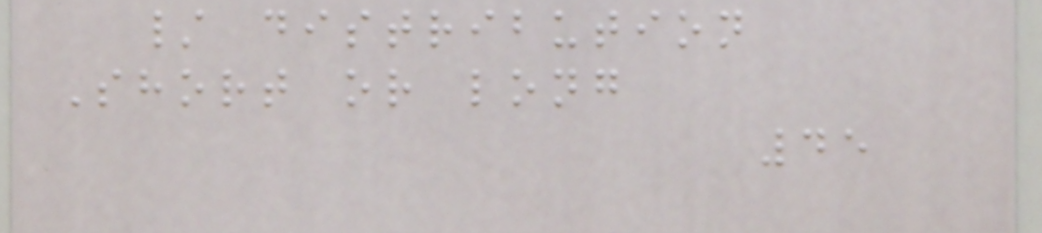/ distribution
Short or long
45
